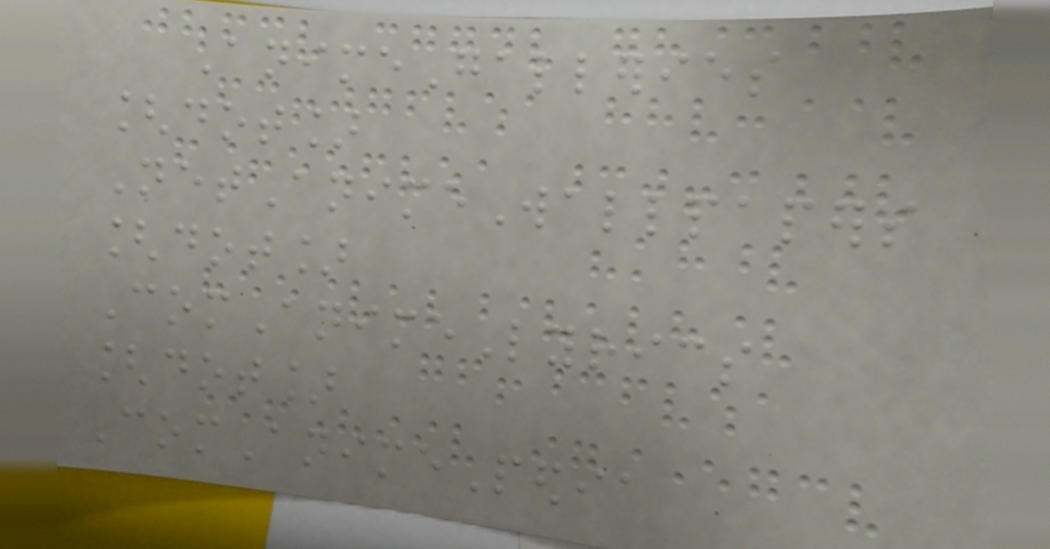AnimeGalleries
[dot]
NetAnimeWallpapers
[dot]
ComAnimeLyrics
[dot]
ComAnimePedia
